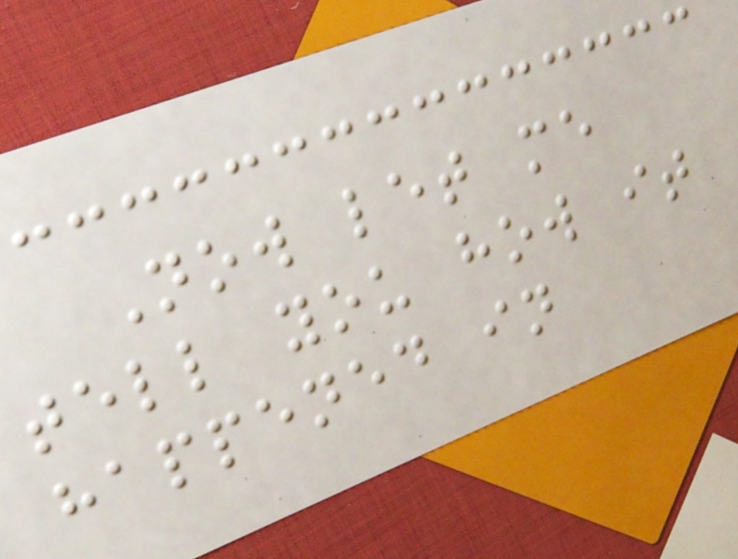Now let me
tell you how it
happened in
